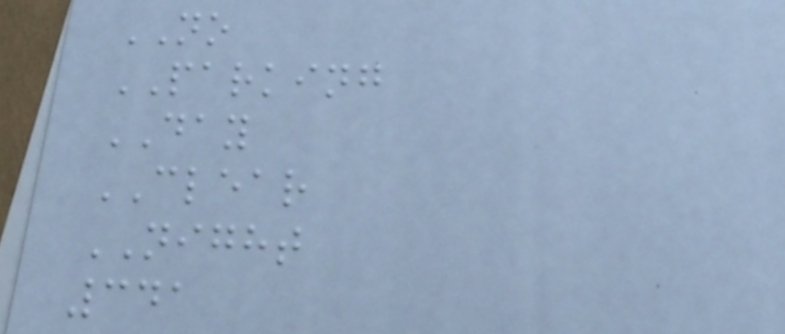NO
PARKING
DAY
CLEAR
NIGHT
341
